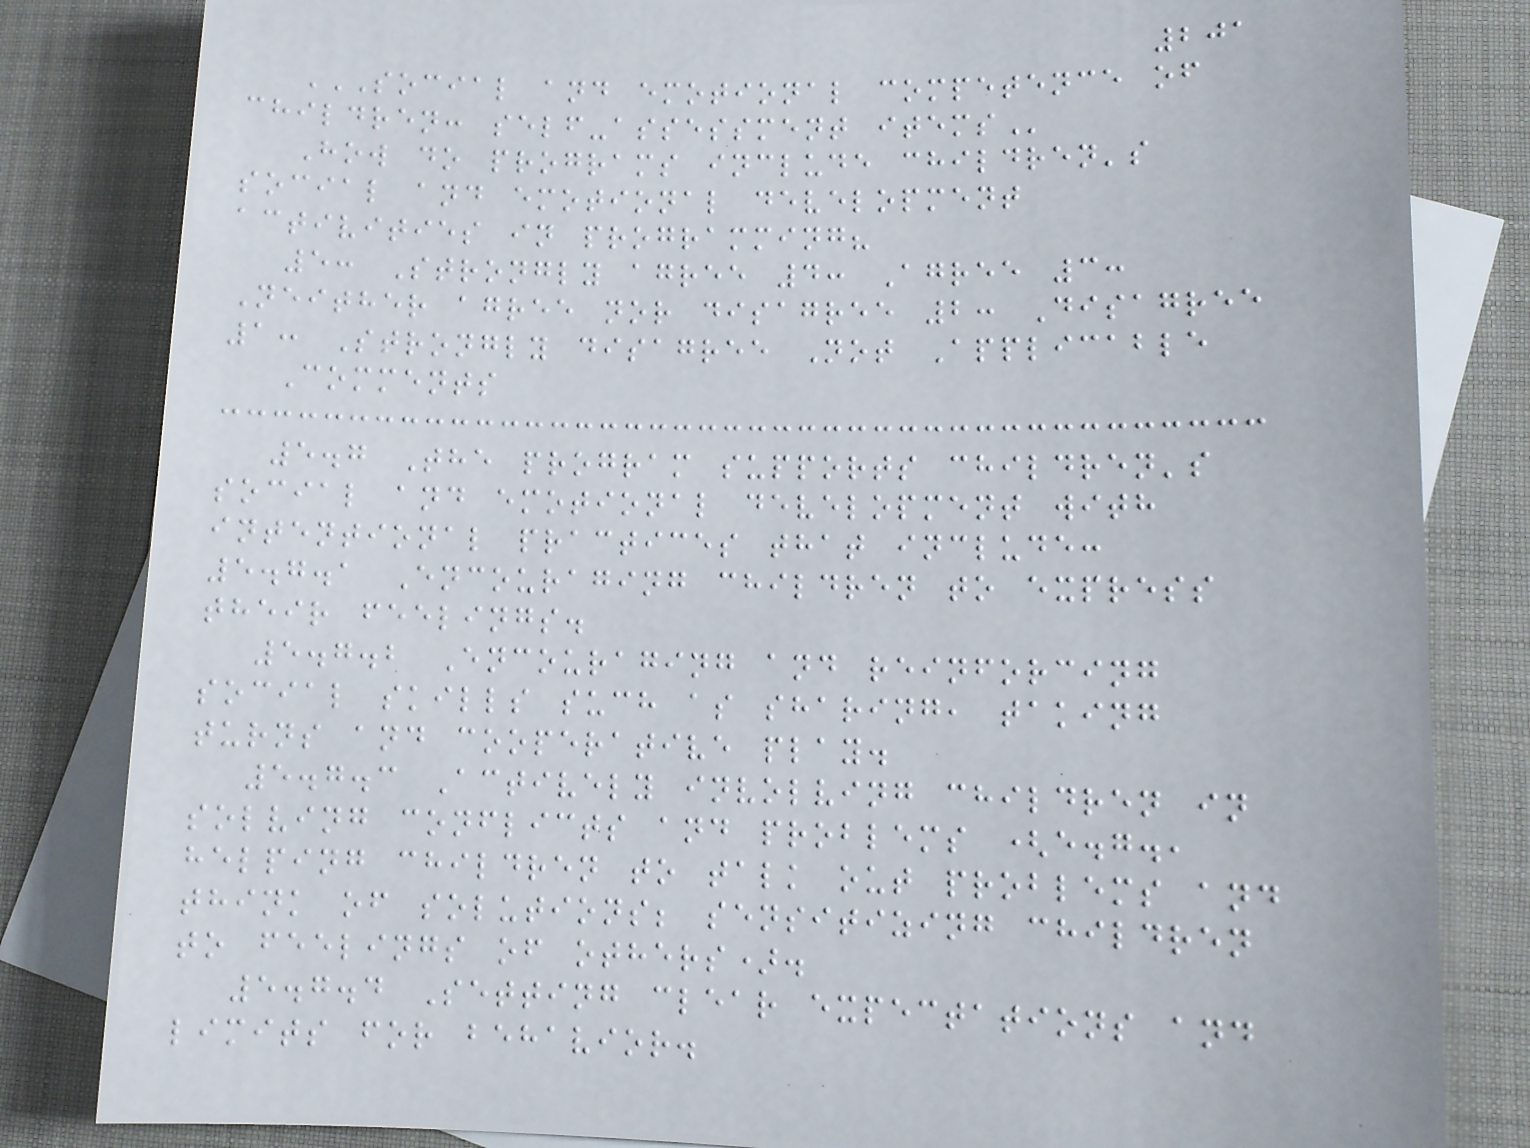201
SOCIAL AND EMOTIONAL COMPETENCE OF
CHILDREN: SELF-ASSESSMENT ITEMS
How do programs include children's
social and emotional development
activities in programming?
5: Strongly agree 4: Agree 3:
Neither agree nor disagree 2: Disagree
1: Strongly disagree Not Applicable
Comments
5.7 The program supports children's
social and emotional development with
intentional practices that include:
5.7.1 Encouraging children to express
their feelings.
5.7.2 Encouraging and reinforcing
social skills such as sharing, taking
turns and cooperative play.
5.7.3 Actively involving children in
solving conflicts and problems (e.g.,
helping children to talk out problems and
think of solutions; sensitizing children
to feelings of others).
5.7.4 Setting clear expectations and
limits for behavior.
